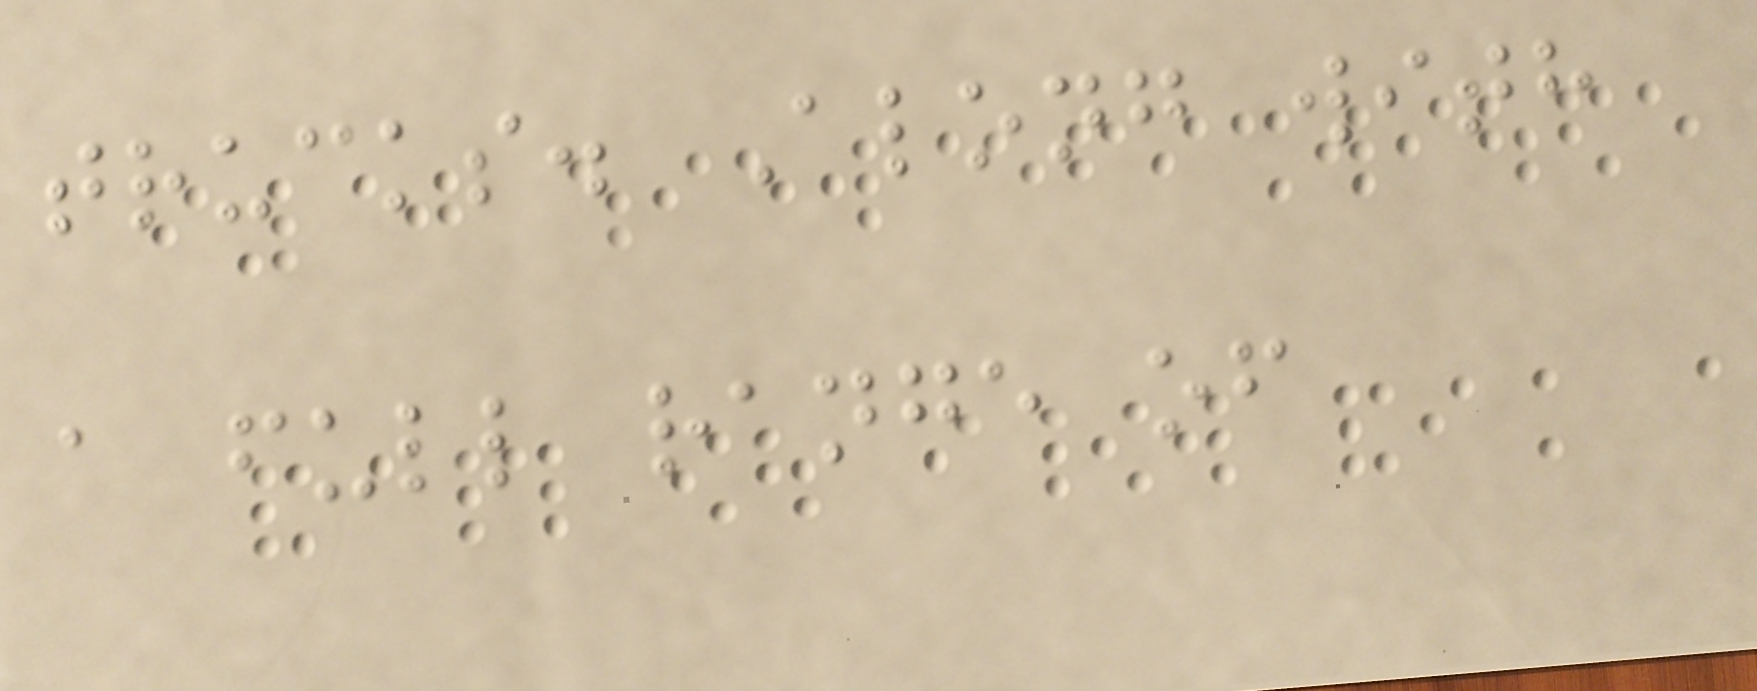trucks. Along with
a full range of
